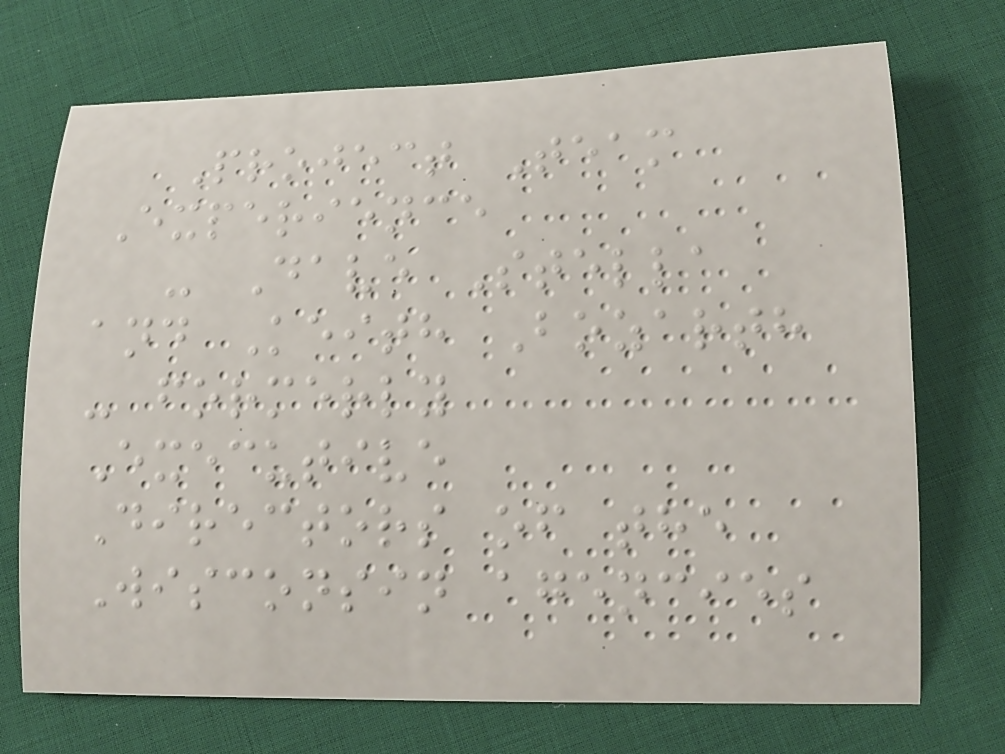Project Team
Experience
- Dave Stella
and Keith Bozarth
- formerly
Executive
Directors of the
Wisconsin agencies
